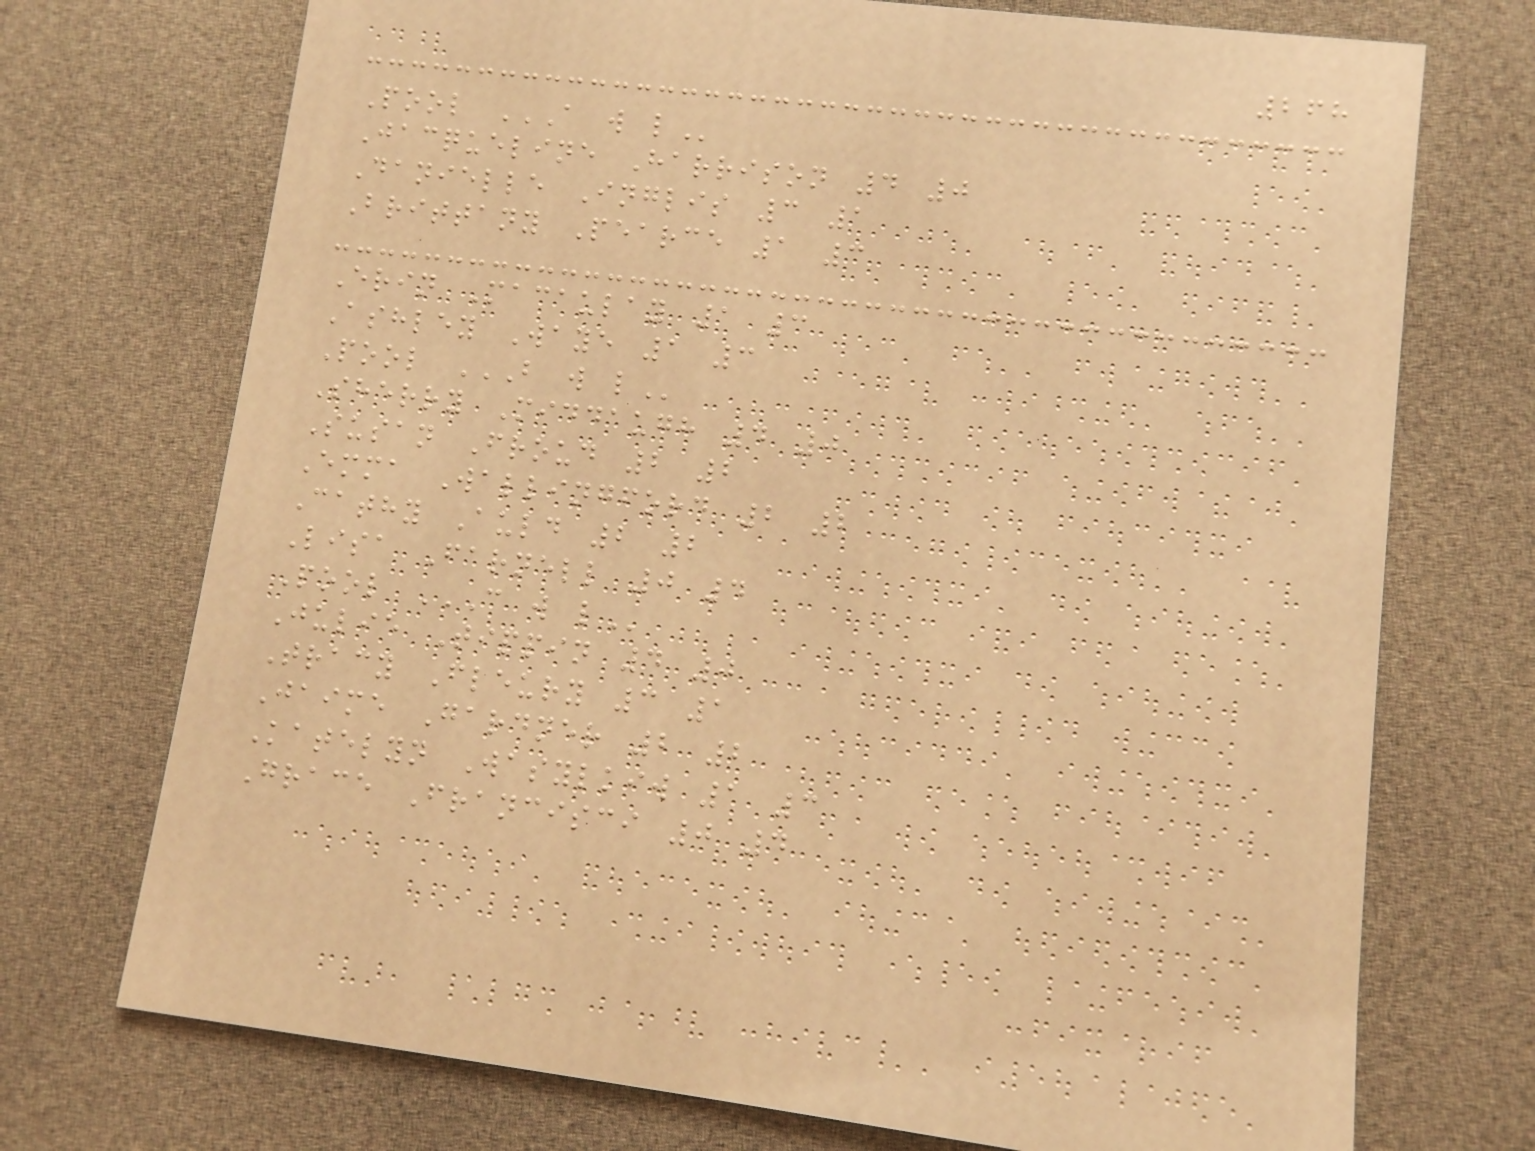268
Pool A W L
Jacqueline Harrison 4 0
Danielle Inglis 3 1
Brittany Pearce 1 3
Erin Macaulay 1 3
Ashley Waye 1 3
Pool B W L
Sherry Middaugh 4 0
Susan Froud 2 2
Emma Wallingford 2 2
Cathy Auld 2 2
Lisa Farnell 0 4
Pool C W L
Julie Tippin 4 0
Tracy Fleury 3 1
Jaime Gardner 2 2
Katelyn Wasylkiw 1 3
Grace Francisci 0 4
